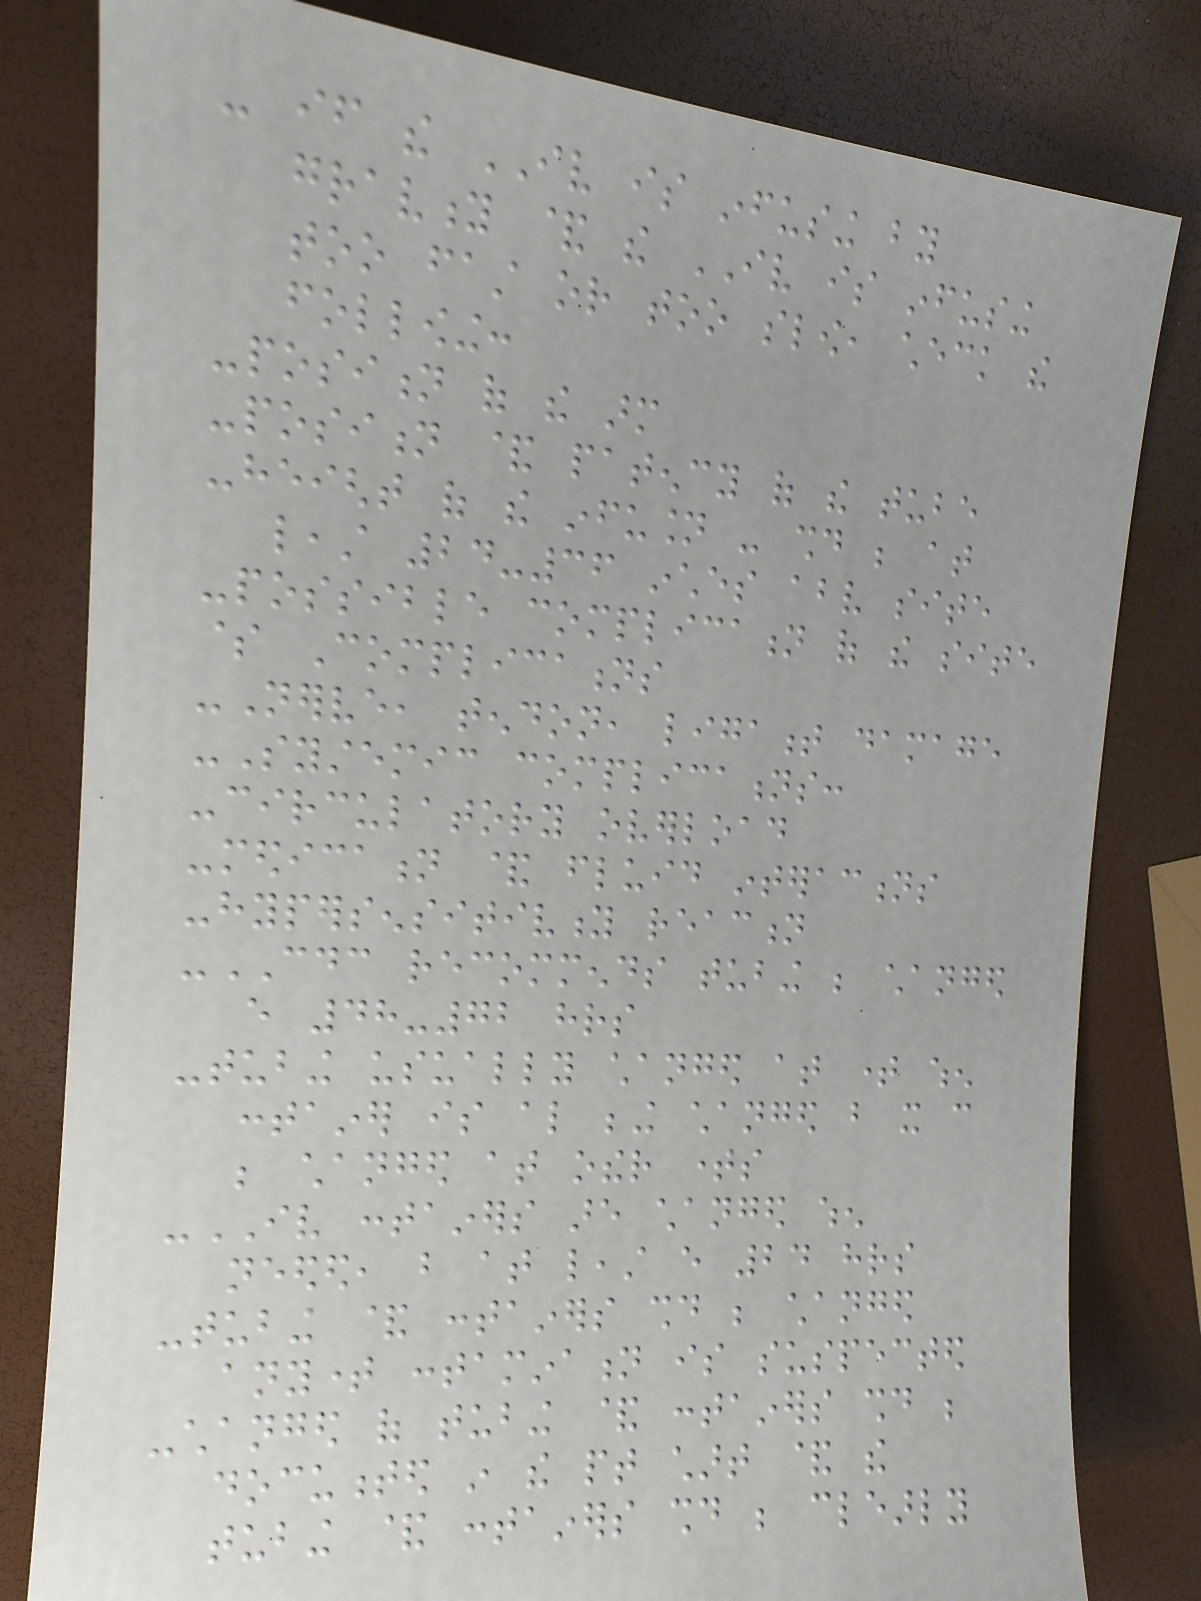- if the IV is infusing by
gravity & the IV is infusing
too fast or too slow, check the
following:
-position of the arm
-position & patency of the tube
-height of the infusion - should be at
least 24-36 inches above site
-possible complication of the site
$ Complications
-Nerve, tendon, ligament damage
-Systemic complications:
-circulatory overload
-medication & fluid interactions
-hypersensitivity reaction
-CDC recommends tubing be changed
every 48-72 hrs
-tubing usually changed at time when
container is also being changed but it can
be changed at other times
-IV containers are changed when
needed, but at least every 24 hrs
-tubing & containers should be changed
anytime contamination is suspected
-changed of tubing & containers should be
documented in the pt chart & the
tubing & containers should be clearly
